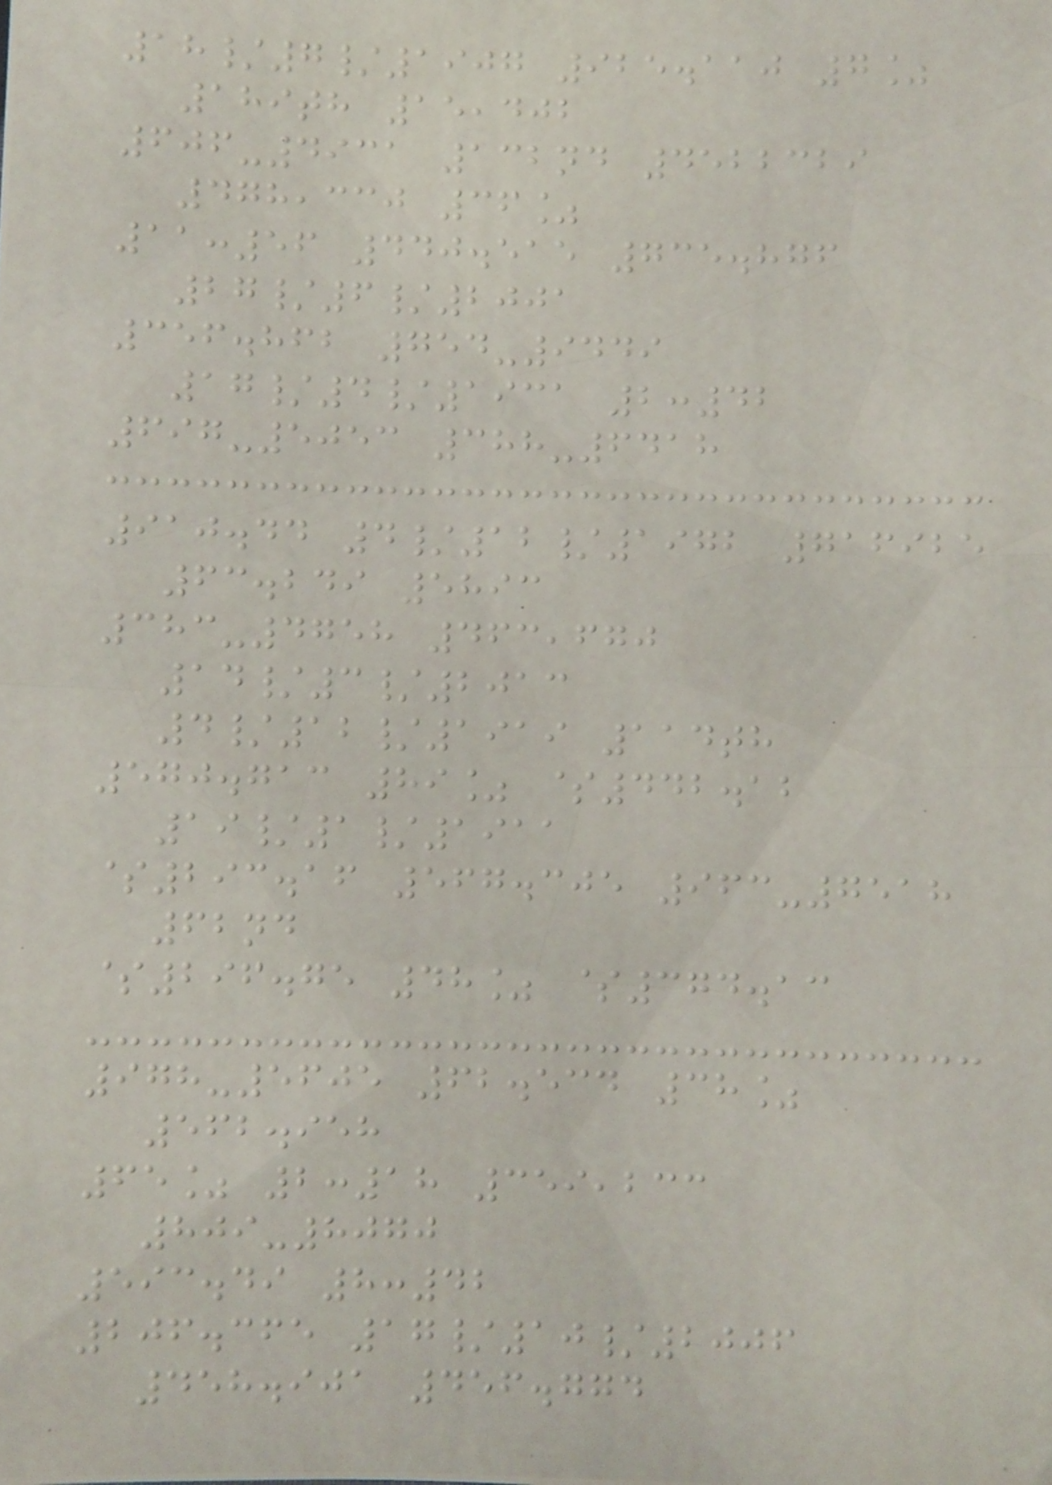18/7/1907 925.110 7%
189th 15,402
606-4931 132nd 4522329
478,330 36%
11:56 440.515 735.876
27/6/2001
356.862 754-9449
17/4/1931 2:42
697-5053 388-6418
910.44 4/12/1972 716925
63.249 5893
383-4758 463,670
14/3/2013
4/12/1919 114th
570.713 89% $442.12
19/1/1911
$293.16 567.305 963-7518
62nd
$296.75 48% $374.13
978-5605 62.534 38%
562.958
65% 2:18 359,233
809-8070
593.49 8:42
206.365 17/10/2006
458.901 456.774
